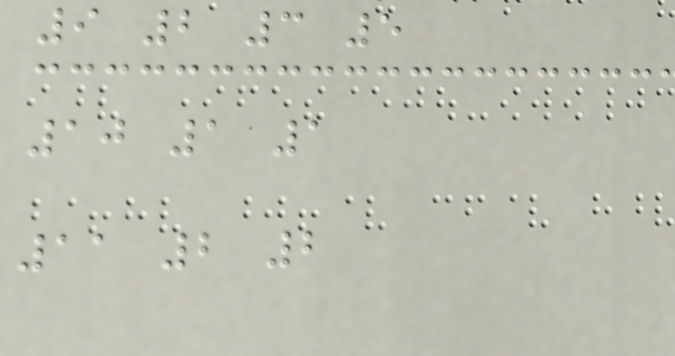9 2 3 5
10 1 1
11 2 2
